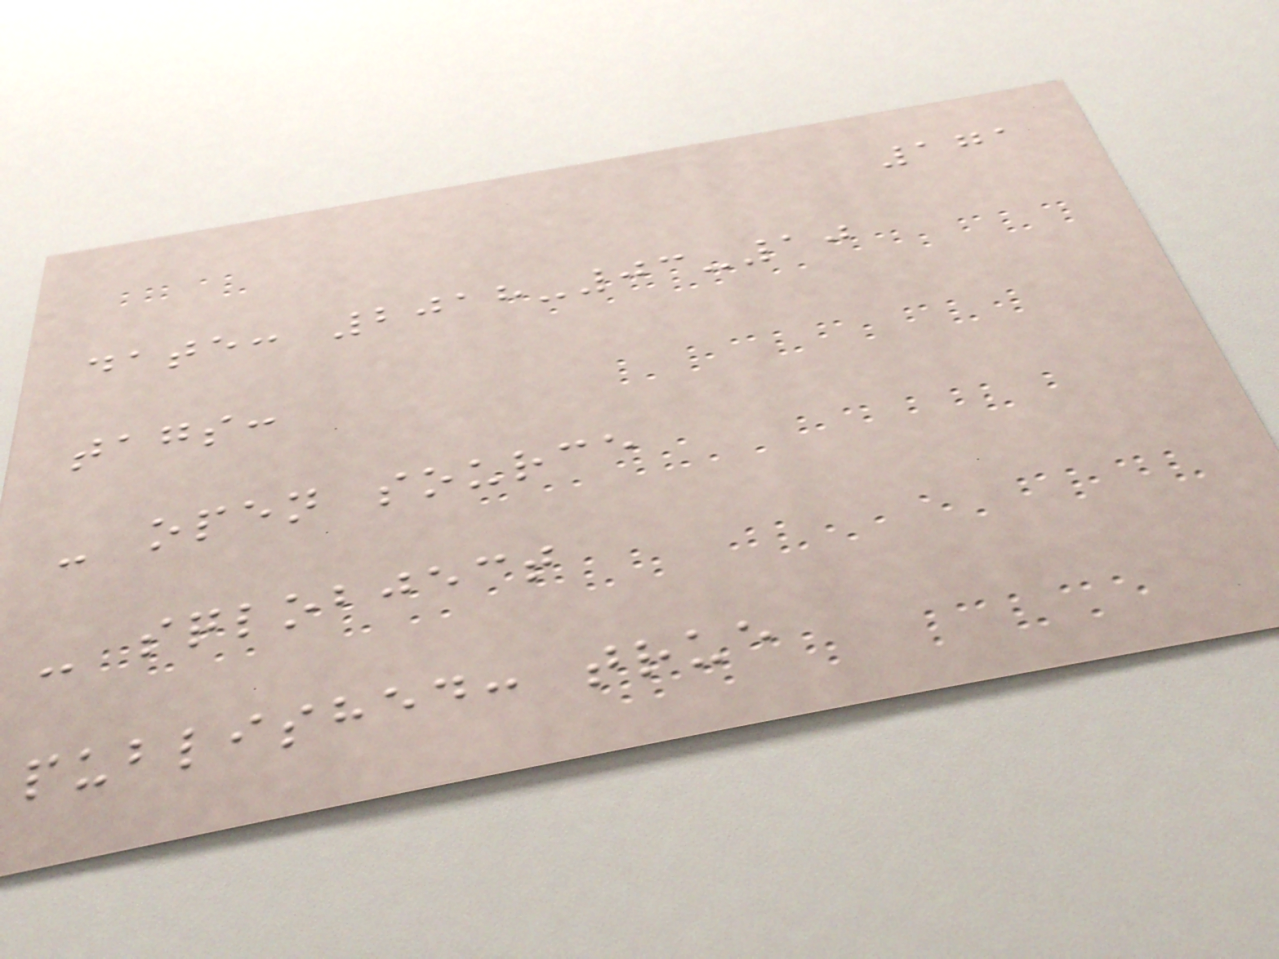171
date: 2018-03-10
tags:
- open source
- sqlobject
published: true
